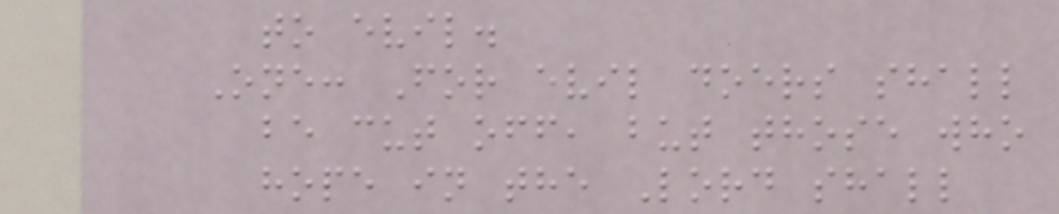to evil.
One: For evil doers shall
be cut off, but those who
hope in the Lord shall
